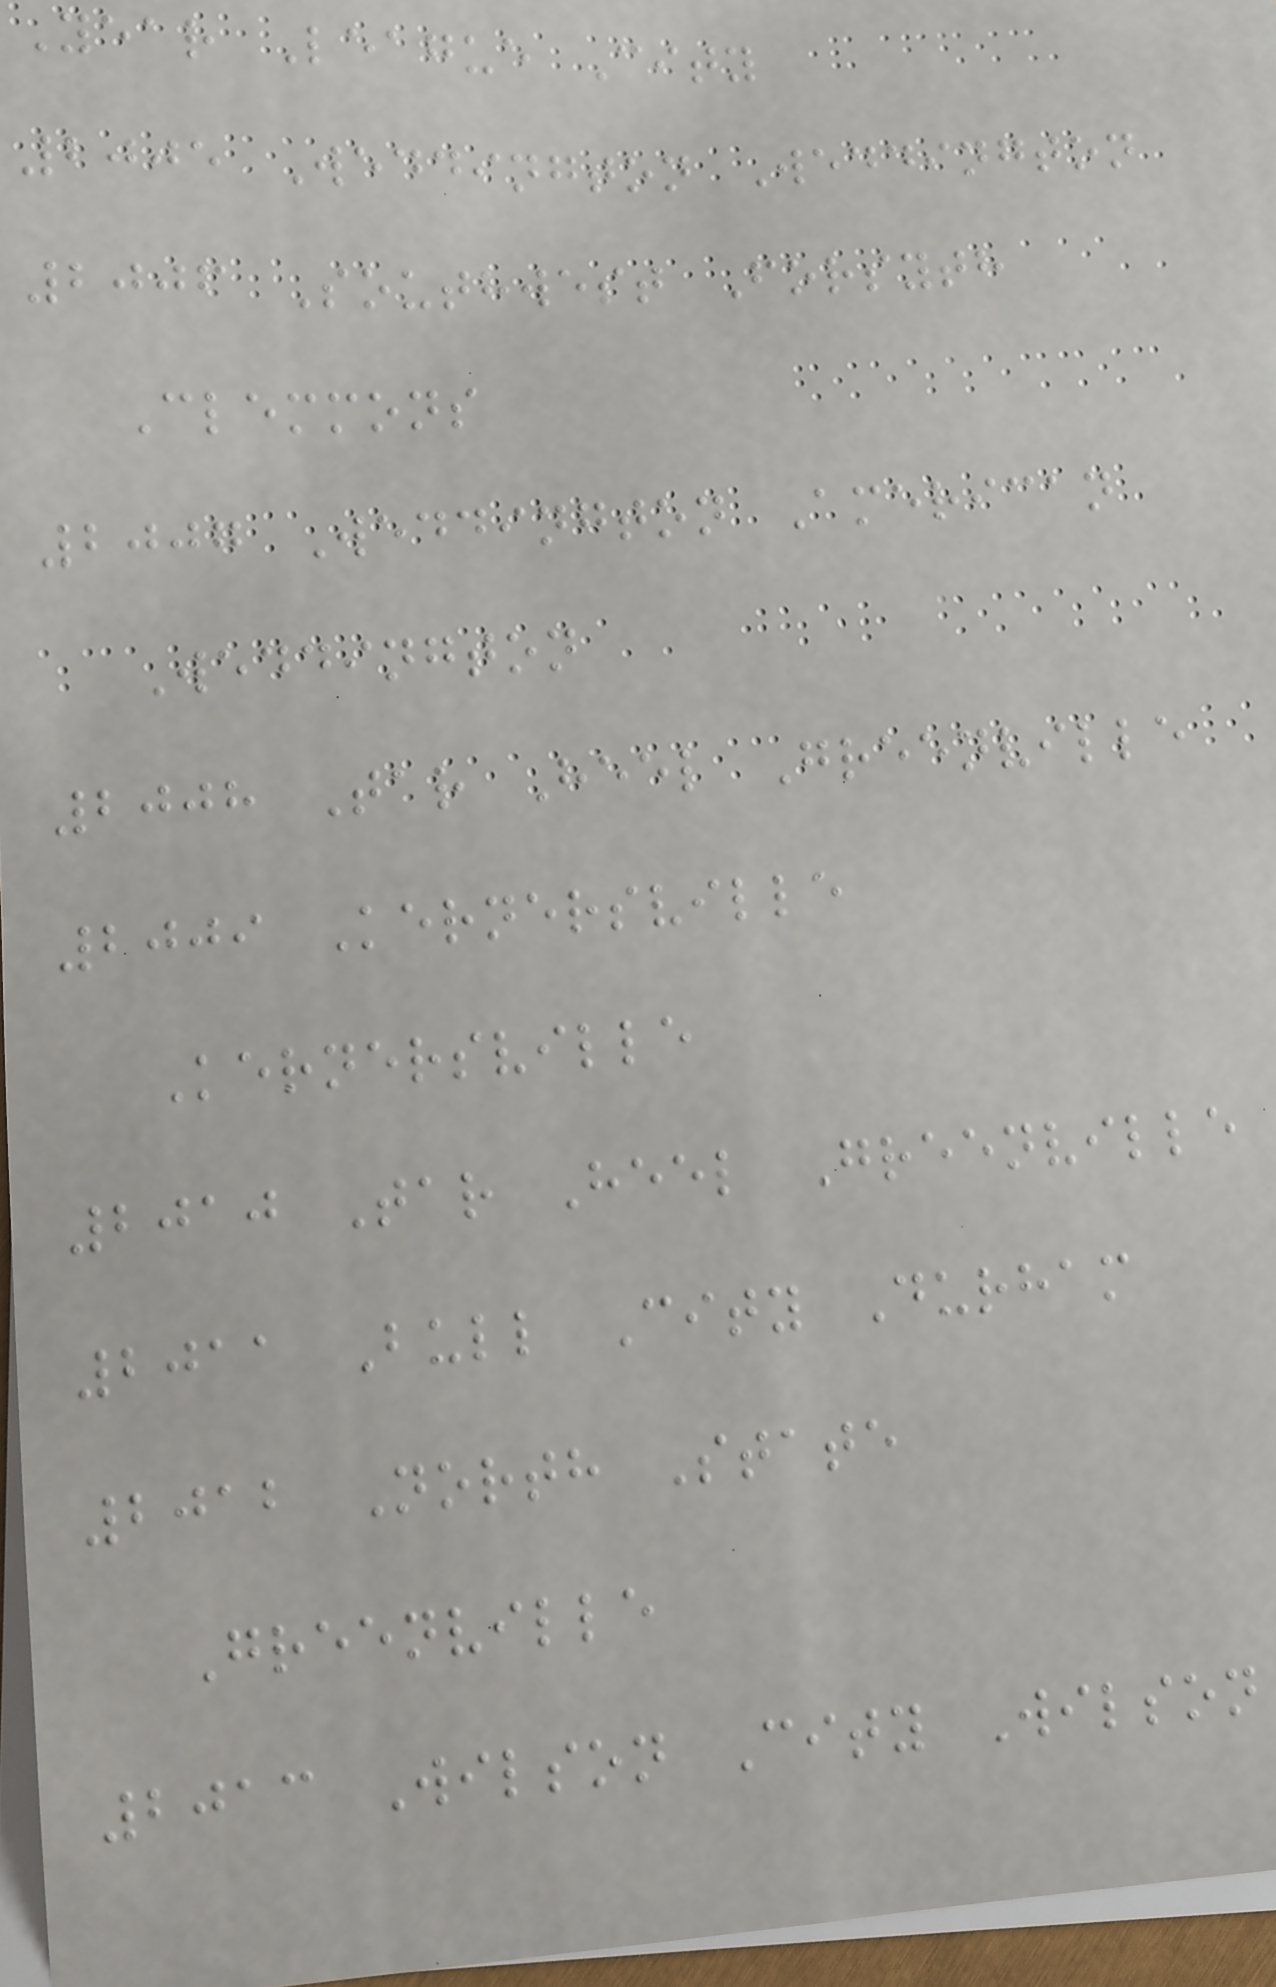Year League City
2005 Weddington Weddington
2006 Southwest Forsyth
Clemmons
2007 Weddington American
Weddington
2008 Tar Heel Greenville
2009 Kernersville
Kernersville
2010 Tar Heel Greenville
2011 Bull City Durham
2012 North State
Greenville
2013 Wilson City Wilson
